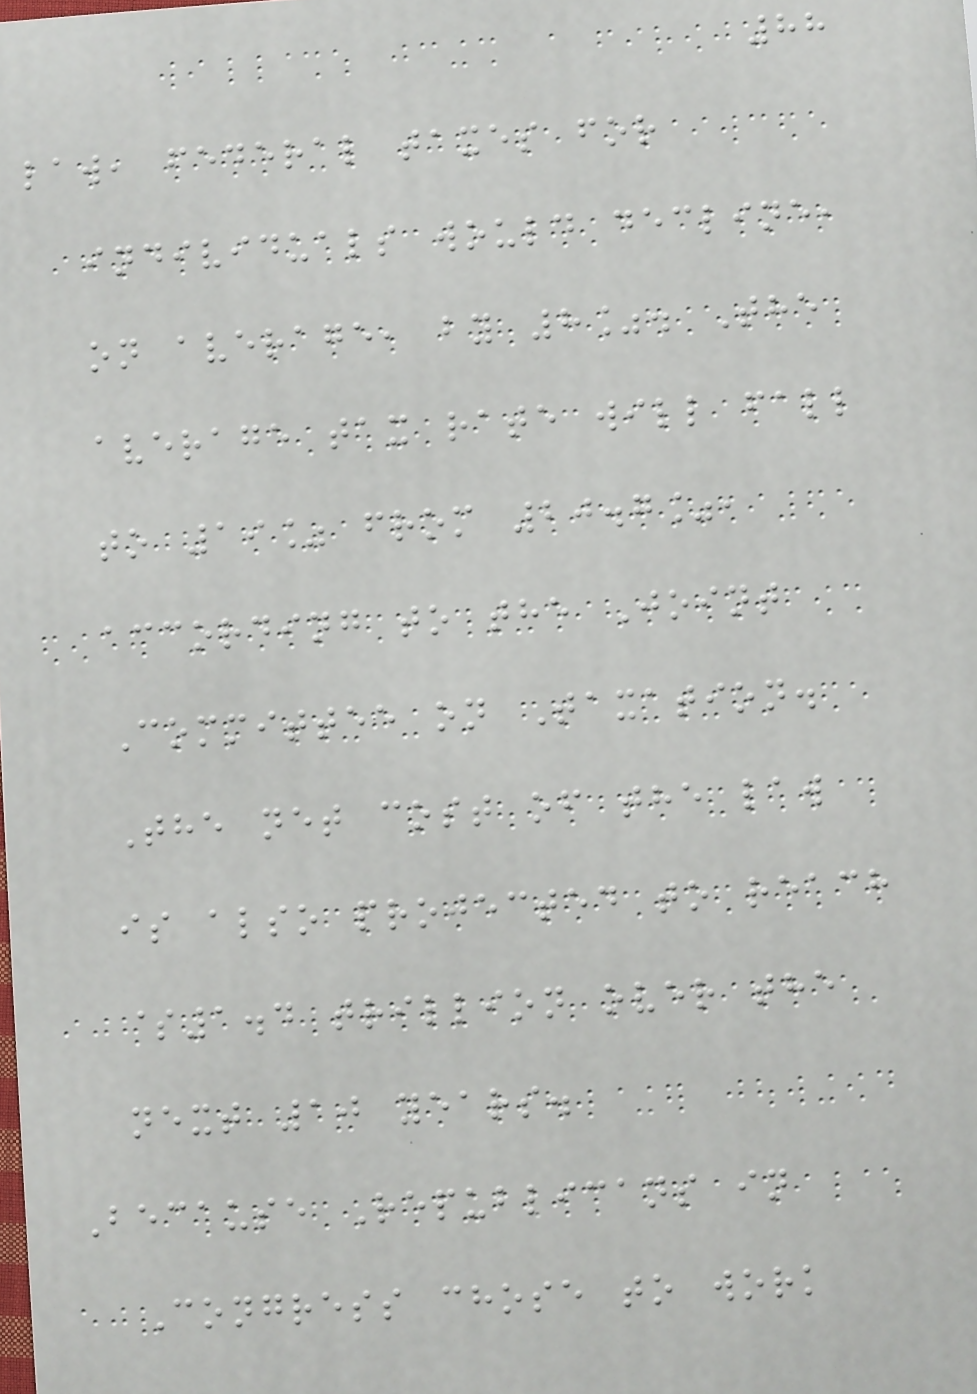88
law, federal taxes for
individuals would decline,
on average, by 8%. The
average tax rate will fall
to 19% from 20.7%,
according to the Joint
Committee on Taxation.
The net cost of the law
is also projected to reach
$1.4 trillion over the
next 10 years.
Because Republicans in
Congress chose to work
